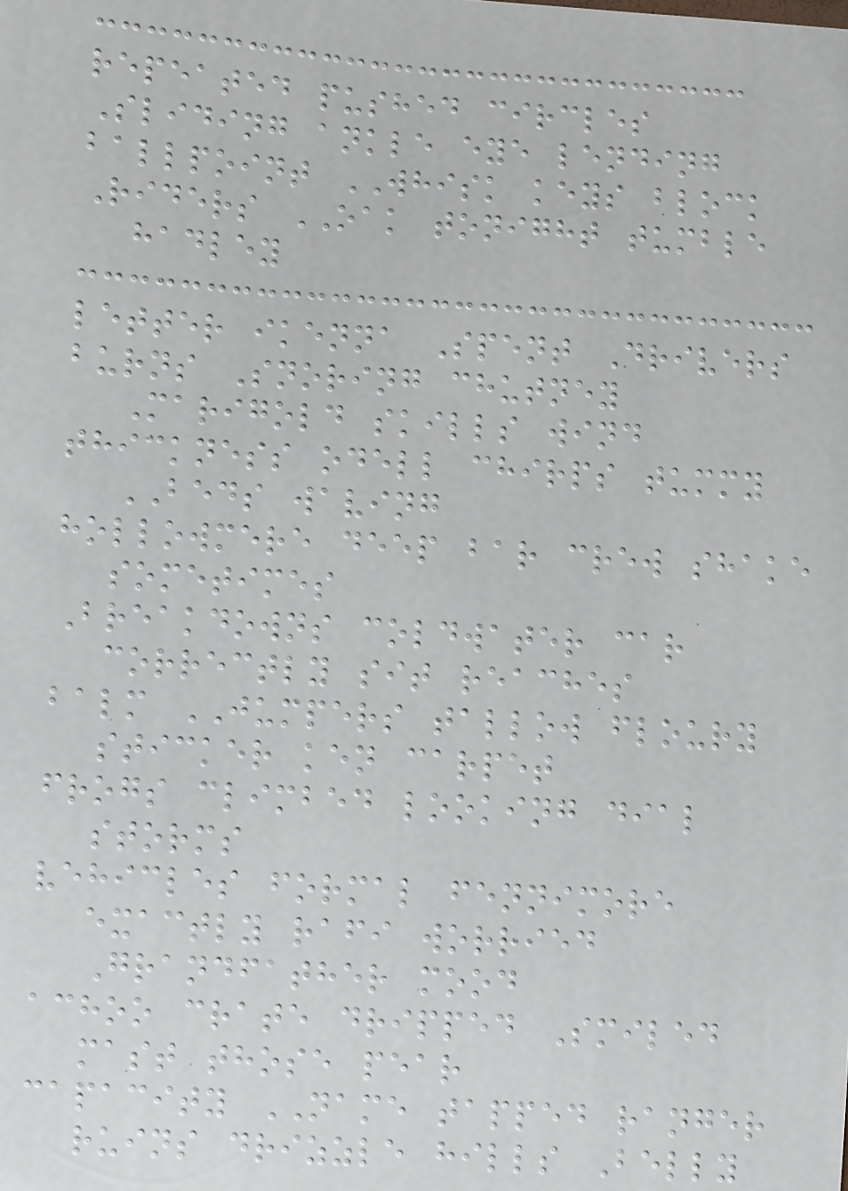repeated pushed circles
Sliding ankle eye lending
ballpoint WHISK keys block
Riders OAK tonight tumble
hadley
letter ikenna Spent Drivers
burns Snoring chutney
Marigold skills wind
thickness odell chirps tummy
BEDS waving
hollowmere deep bar crew shake
sometimes
Breakdowns coldwater car
correctly sit reaches
balm JUMPERS tallow floury
sticker ken carpet
frogs climbed looking dial
storms
vehicles formal fennimore
exactly rafi worried
Grandfather mood
achoo crate dripped Smiled
mast those pear
capacity NAME tapped ranger
ruins drizzle hills Belly
